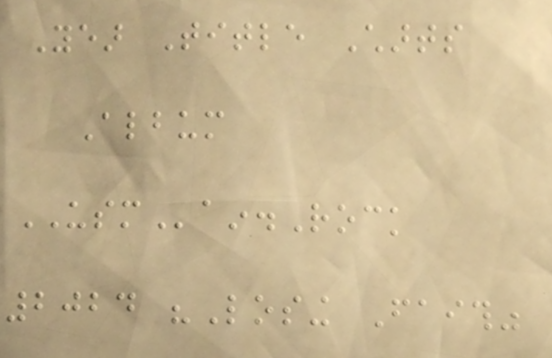Year Title Charts
Album
USMain.Rock
2024 "Losing Faith"
